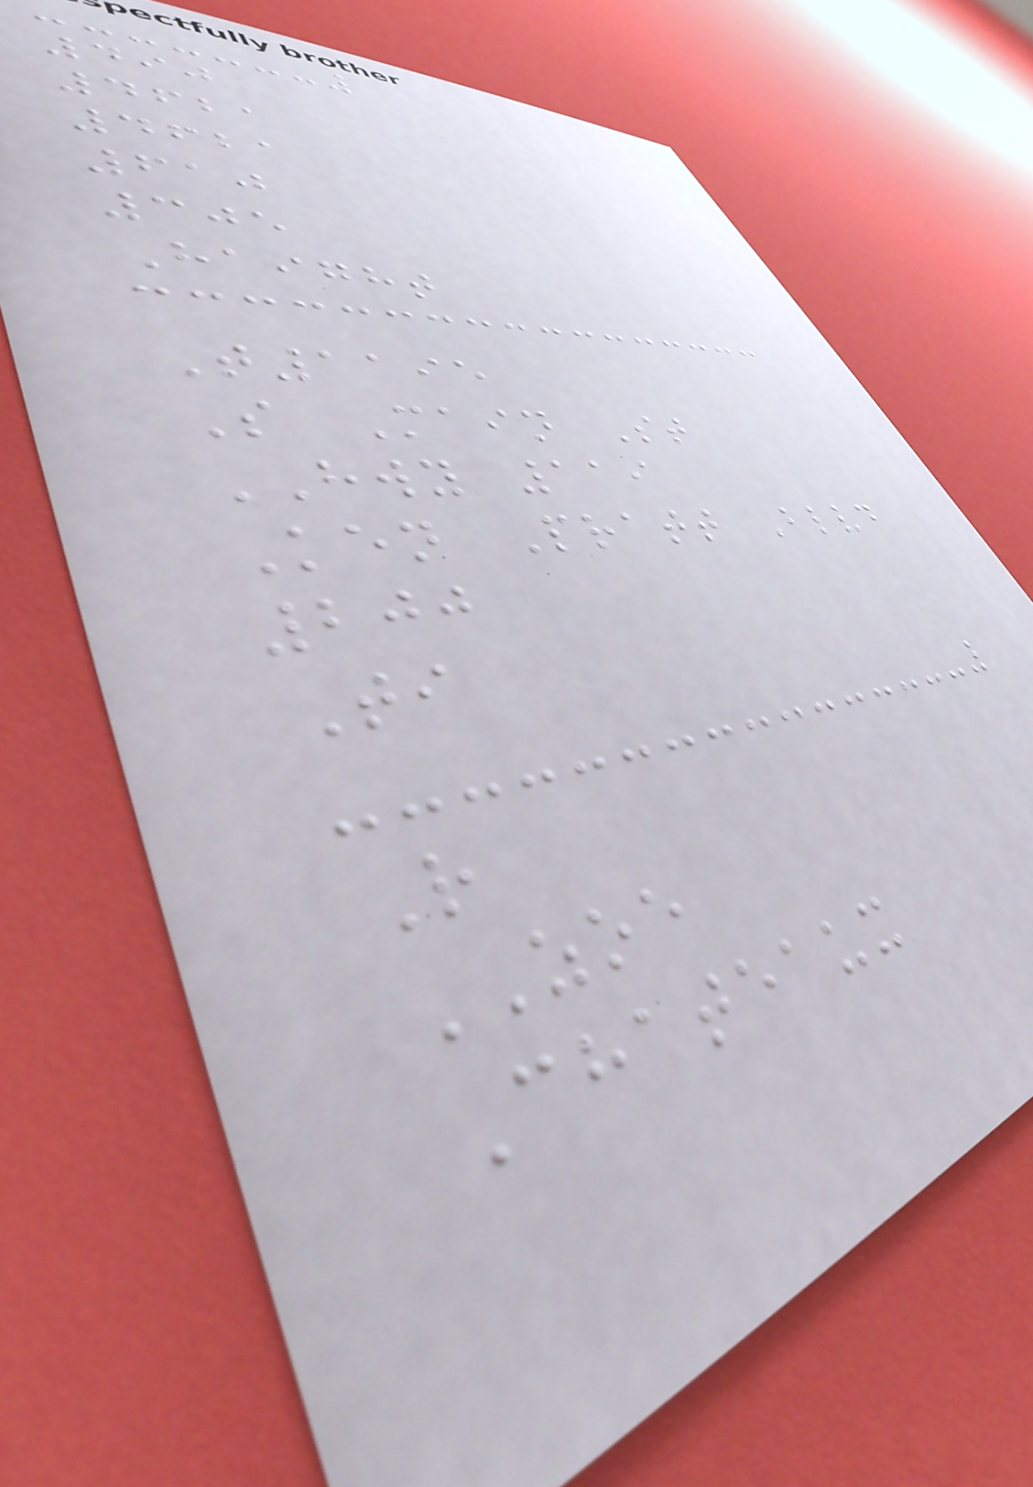490
4621
4621
610
305
Haight
T1195
S Main St
HWY 119
Ken Pratt Blvd
200
Ti
R
ZOE
Chateaux
